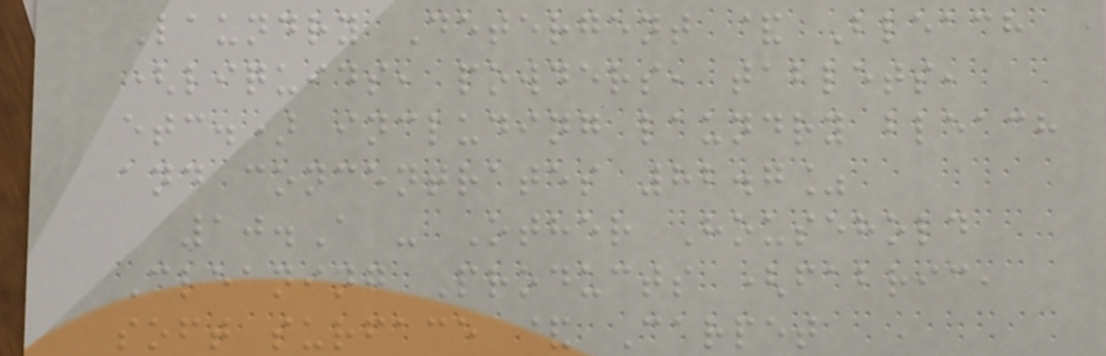Laundry Detergent & Bleach
(liquids, powders, tablets,
etc.) including laundry bleach
and concentrates 82.7%
10.A - Other Household
Cleaning Products (fabric,
soft surface & Carpet
